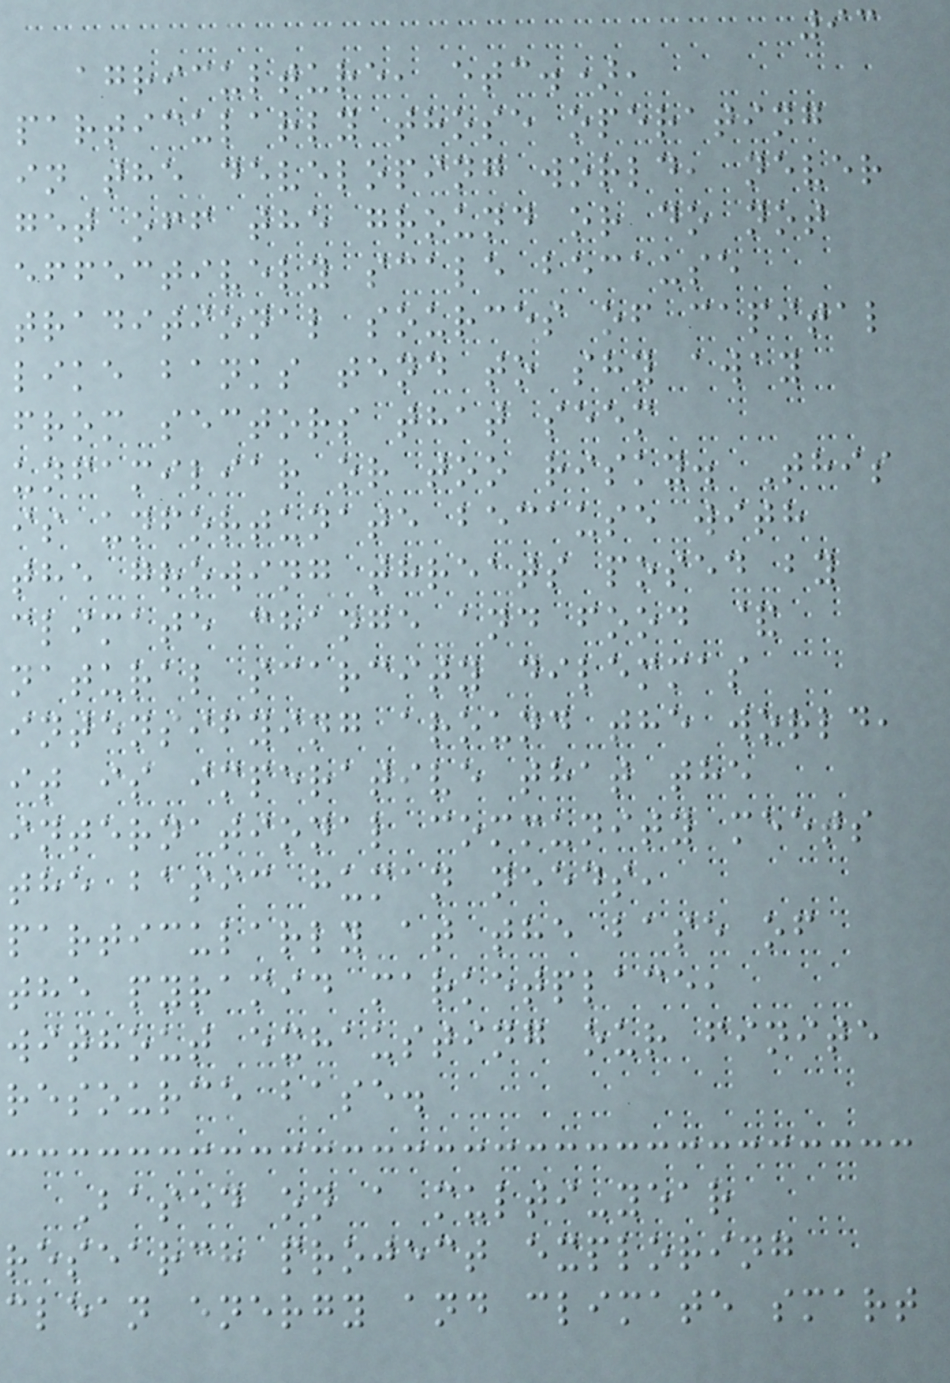93
agriculture, etc.),
particularly those operating
in the developing world, never
get off the ground or do not
effectively scale because
traditional sources of capital
like banks tend to shy away
from sectors that seem
unfamiliar or too risky. This
is unfortunate because with
the growing threats posed by
climate change and food &
natural scarcity dilemmas
intensifying around the world,
it is imperative that the
international community meets
the basic human needs,
particularly at the base of
the pyramid marketplace,
without exhausting our finite
resource base.
Based on a multi-year
research project exploring
clean energy and climate smart
